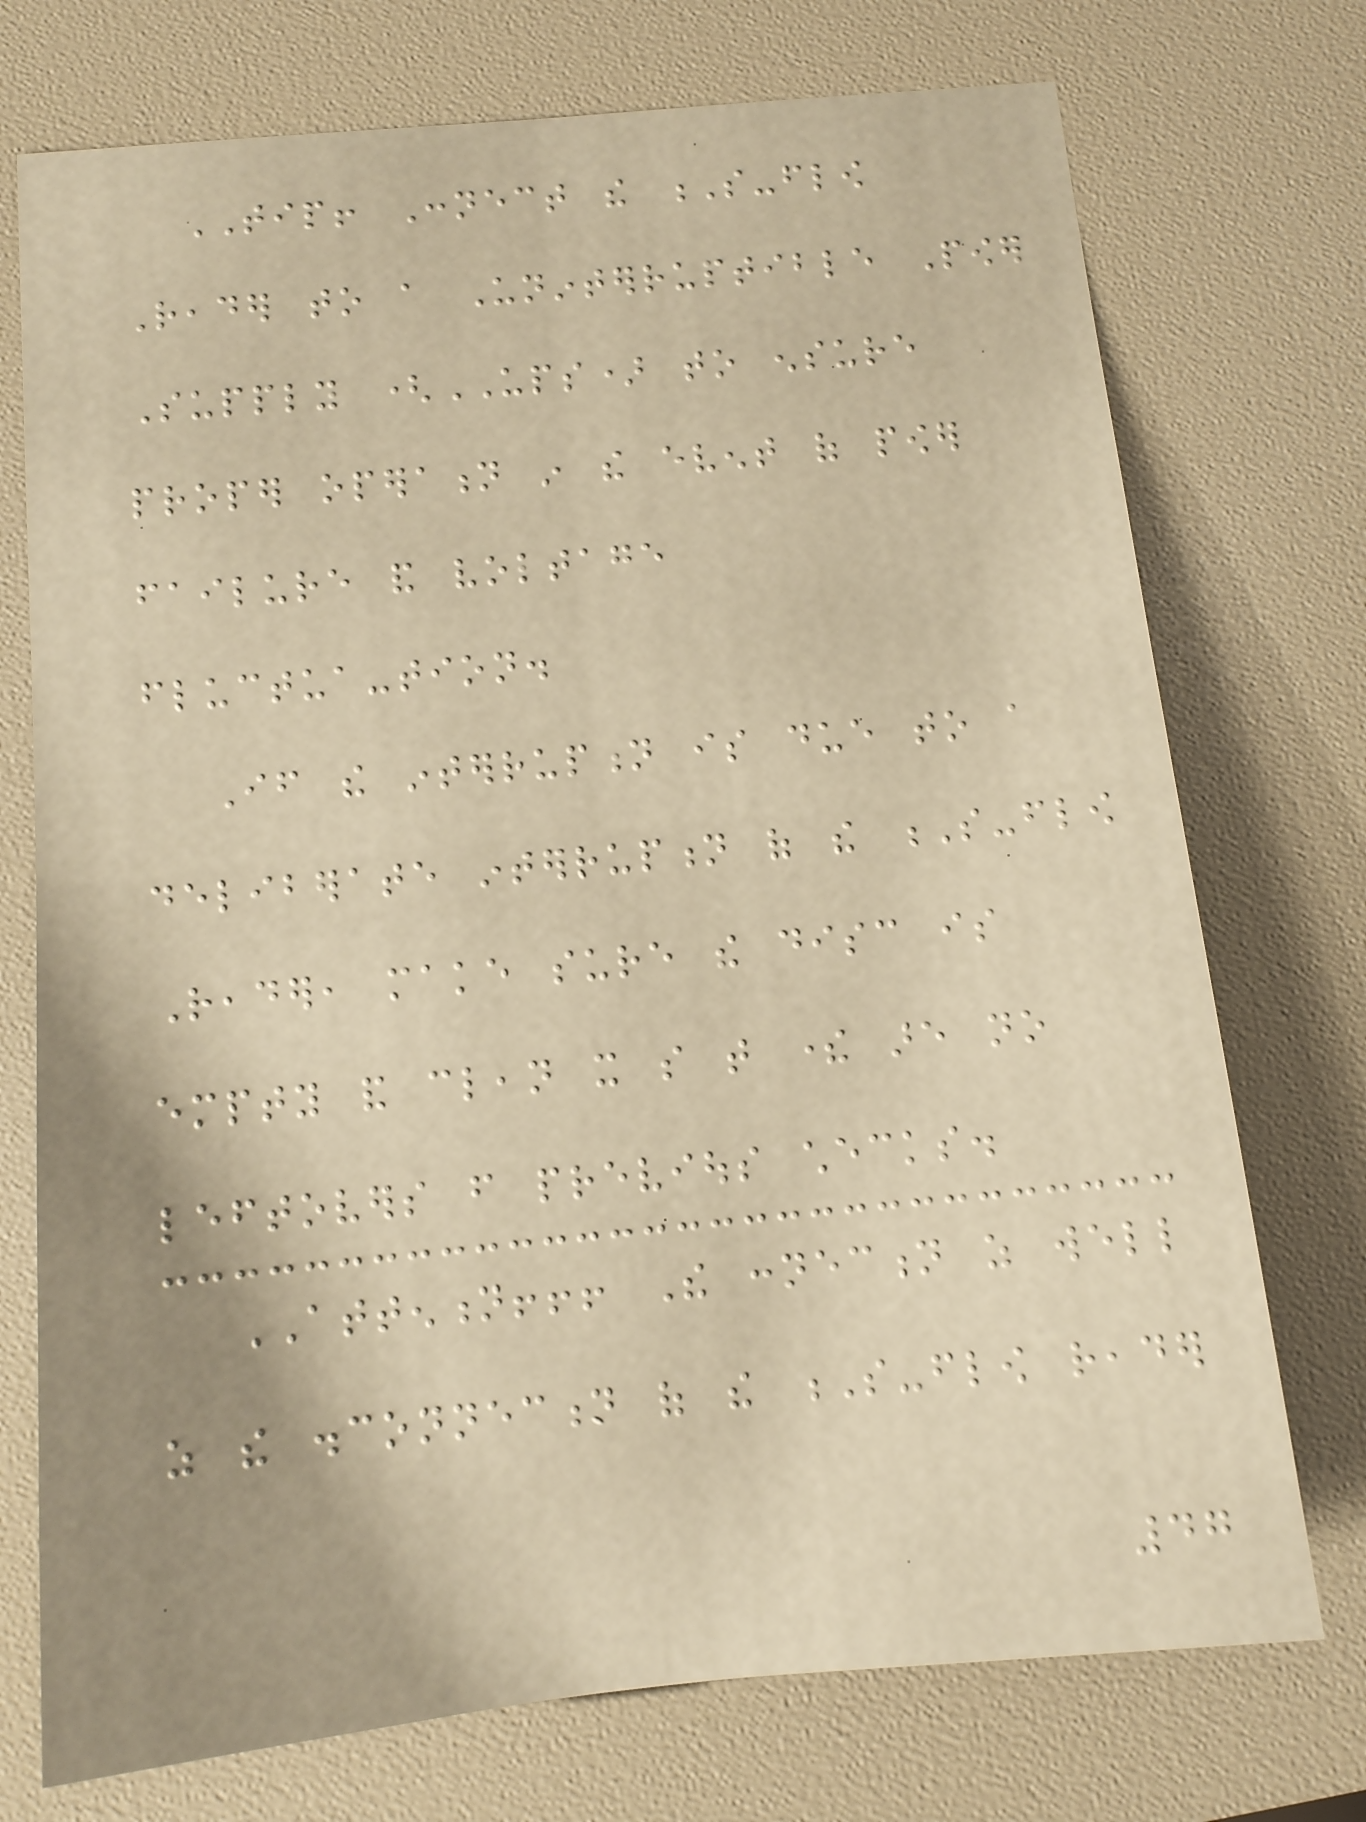TIP! Connect the S-flow
Reader to a Uninterruptible Power
Supply (UPS) to ensure
proper operation in the event of power
failure and voltage
fluctua-tion.
If the interruption is due to a
deliberate interruption of the S-flow
Reader, make sure the disc is
empty and clean it so that there are no
leftovers from previous checks.
ATTENTION!!! The connection as well
as the disconnection of the S-flow reader
47
